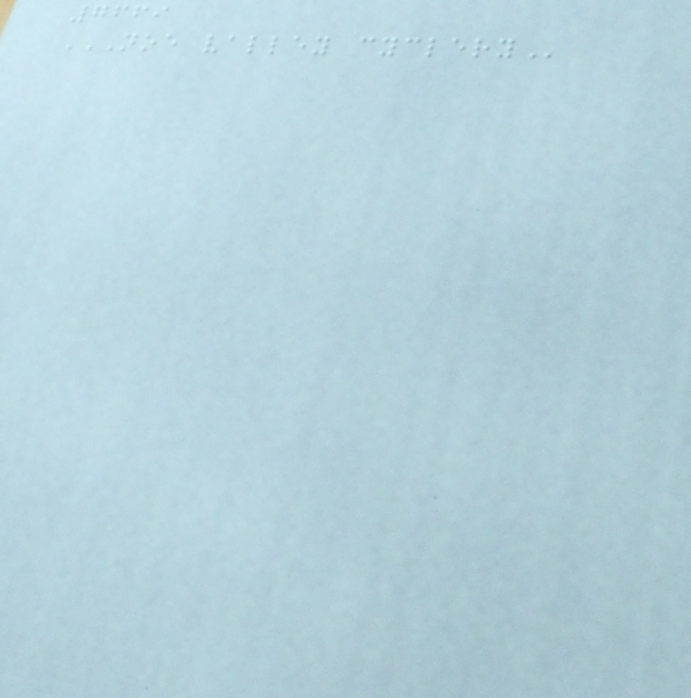7669
NOE VALLEY CYCLERY
